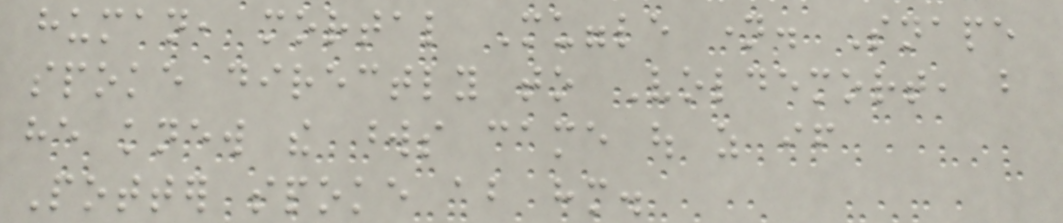human, mortal Muggle name. Snape
spoke directly to Voldemort, but
he knew the words came out as if
Potter spoke about him.
